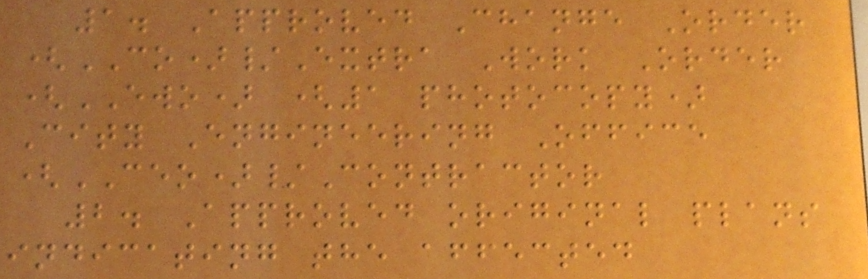1. Approved Change Order
(CO)/Extra Work Order
(EWO) (1 photocopy)
City Engineering Office
(CEO)/Contractor
2. Approved original plans
indicating the affected
